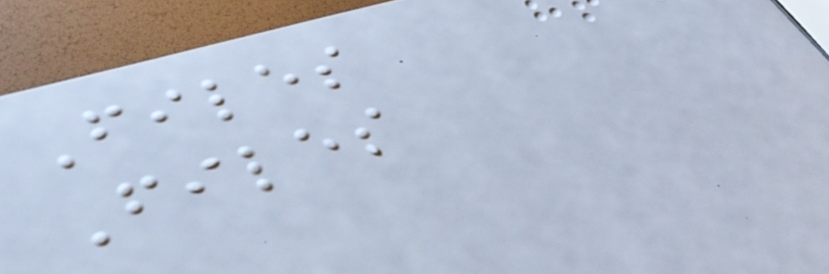Files
Files
